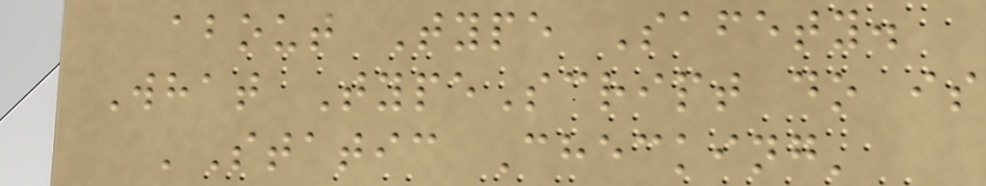about Type Safety.
What TypeScript do is
'Static Checking'
